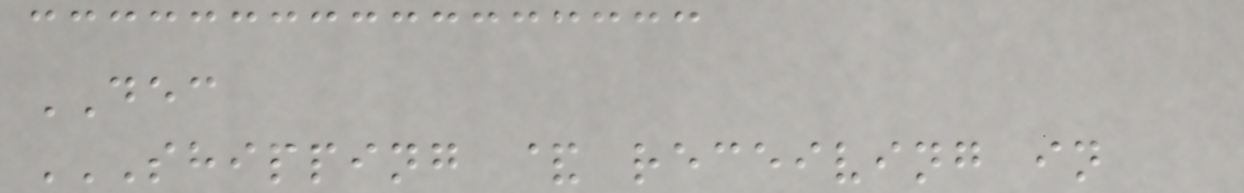DEC
SHIPPING & RECEIVING IN
